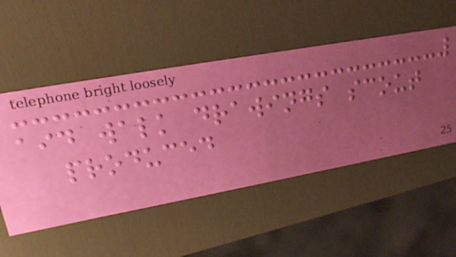aid walk drawings scout
produced
